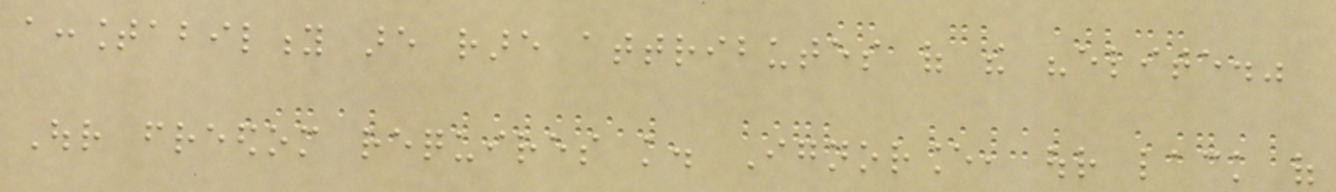accountability are rare attributes of the "elite."
Our freedom requires knowledge. Ignorance, our lack of
